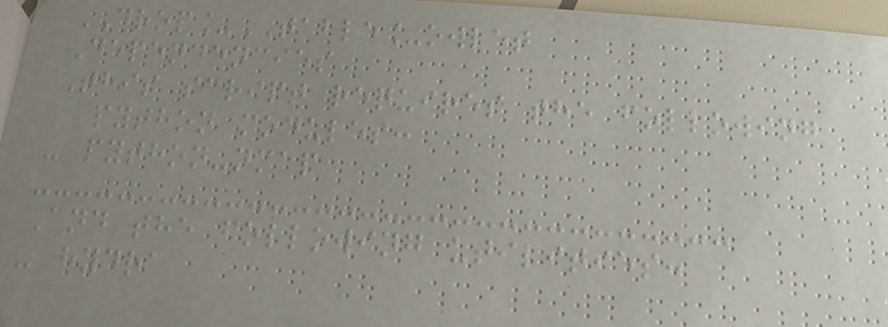DROP_TABLE_owlet
Dependencies
This script requires the following
python modules:
- python-nmap
And the following utilities:
- hydra
